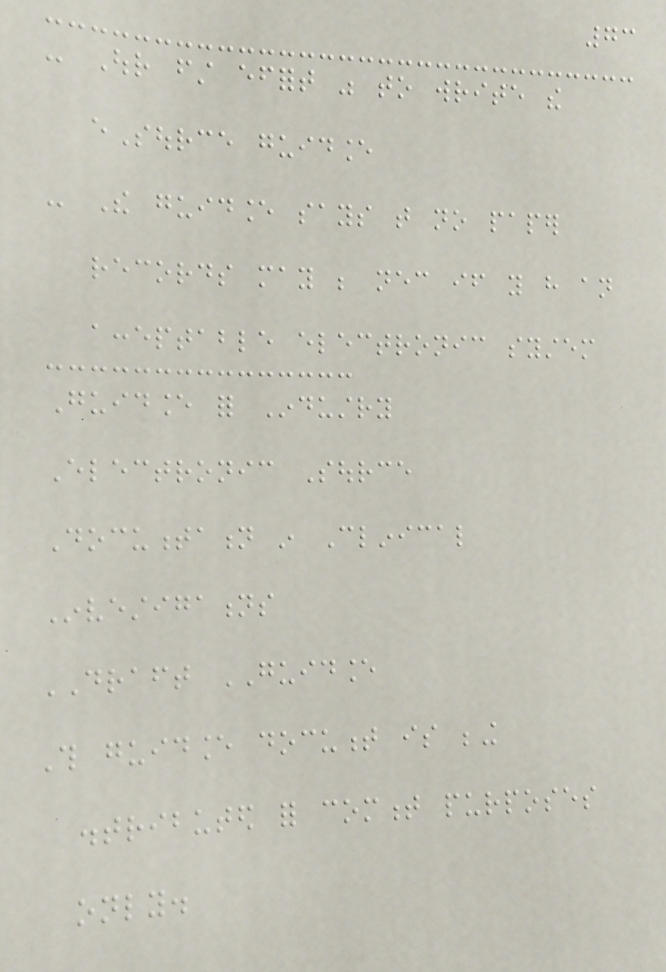73
- Our first effort was to write the
eSource guidance
- The guidance says that no paper
records may be necessary if you have an
acceptable electronic system
Guidance for Industry
Electronic Source
Documentation in Clinical
Investigations
DRAFT GUIDANCE
This guidance document is being
distributed for comment purposes
only.
